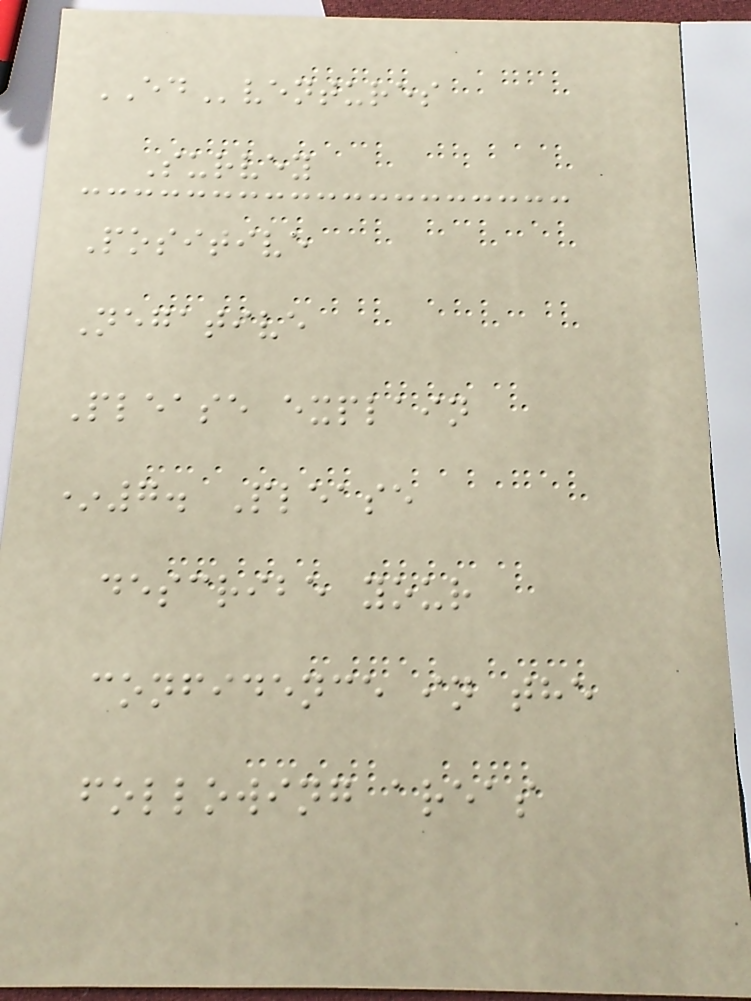EDventures
Survey
Positive
Negative
Please explain
*7. Please
describe your
confidence in the
following areas
